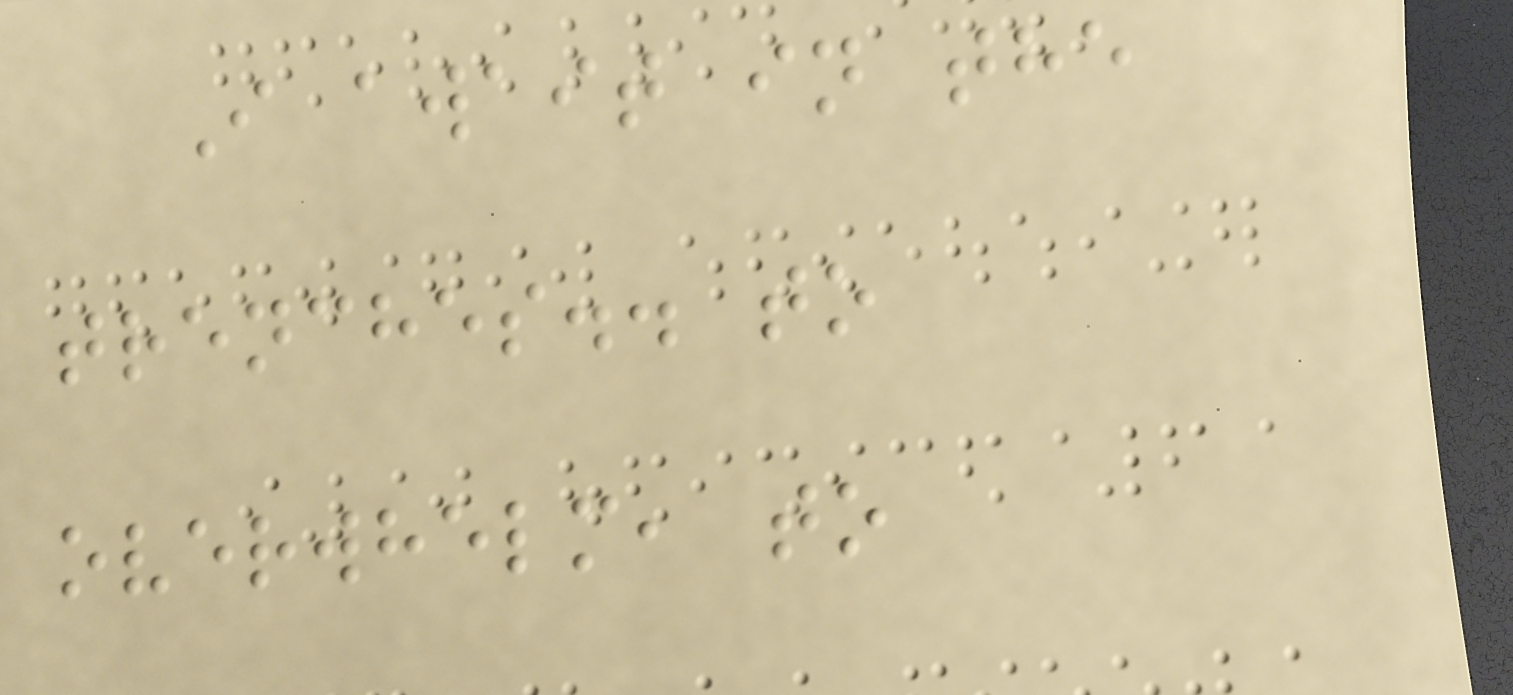I await in the
trenches.. to
overwhelm, to
